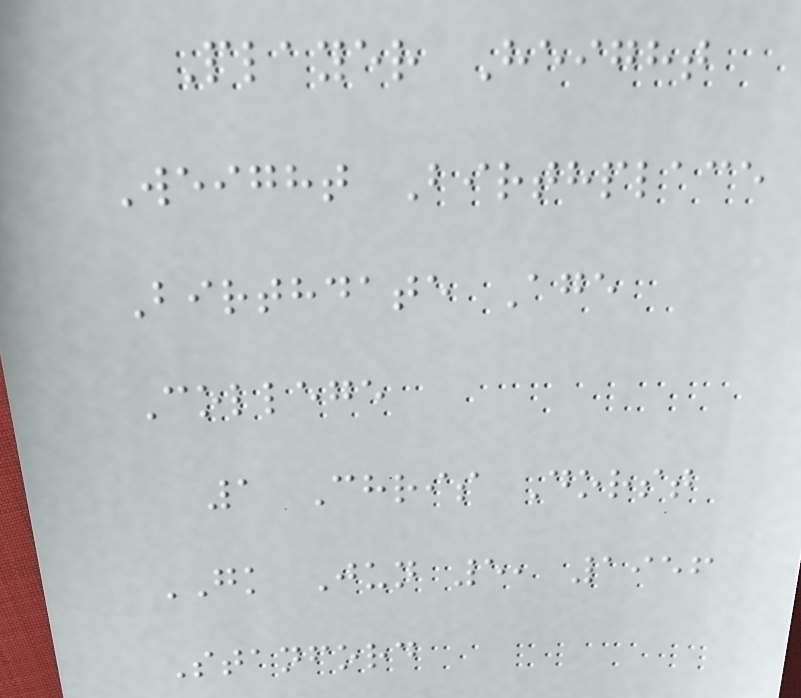Player Height
Weight Birthplace
Birthdate Age
College
1 Chris Dorst
GK Jun 5, 1956
Stanford
